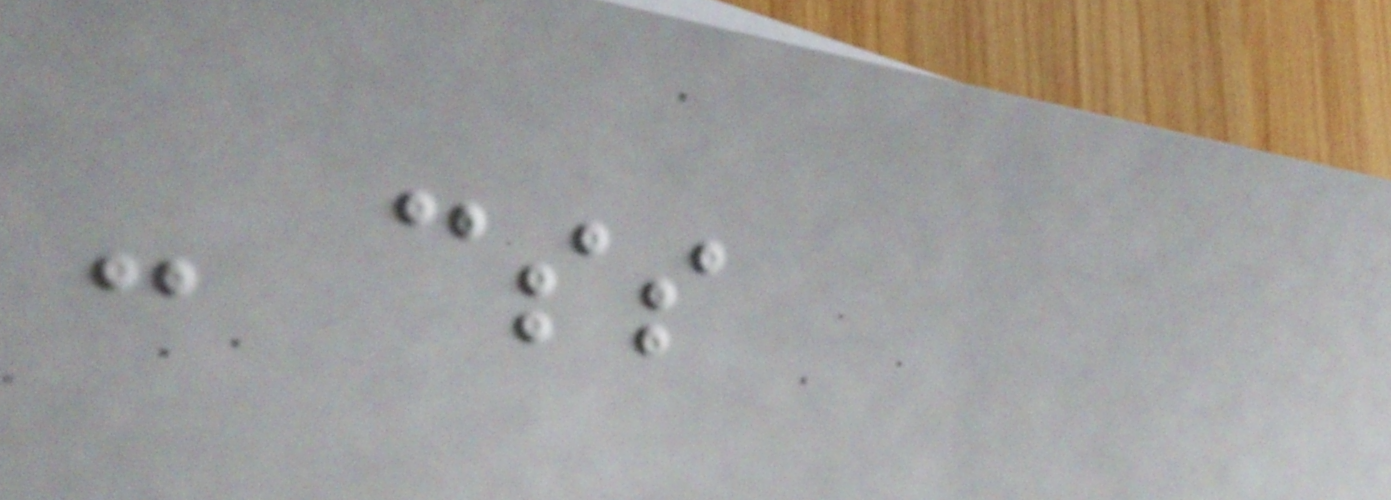- css
